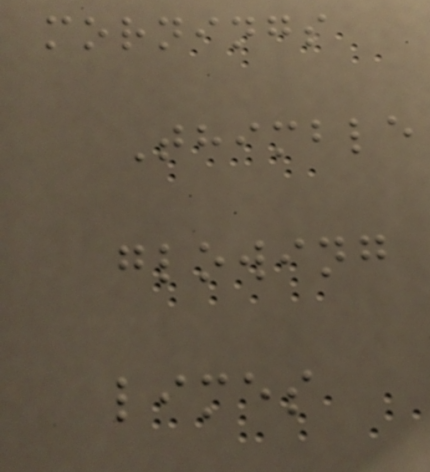mornings
Thimble
glowing
limes
